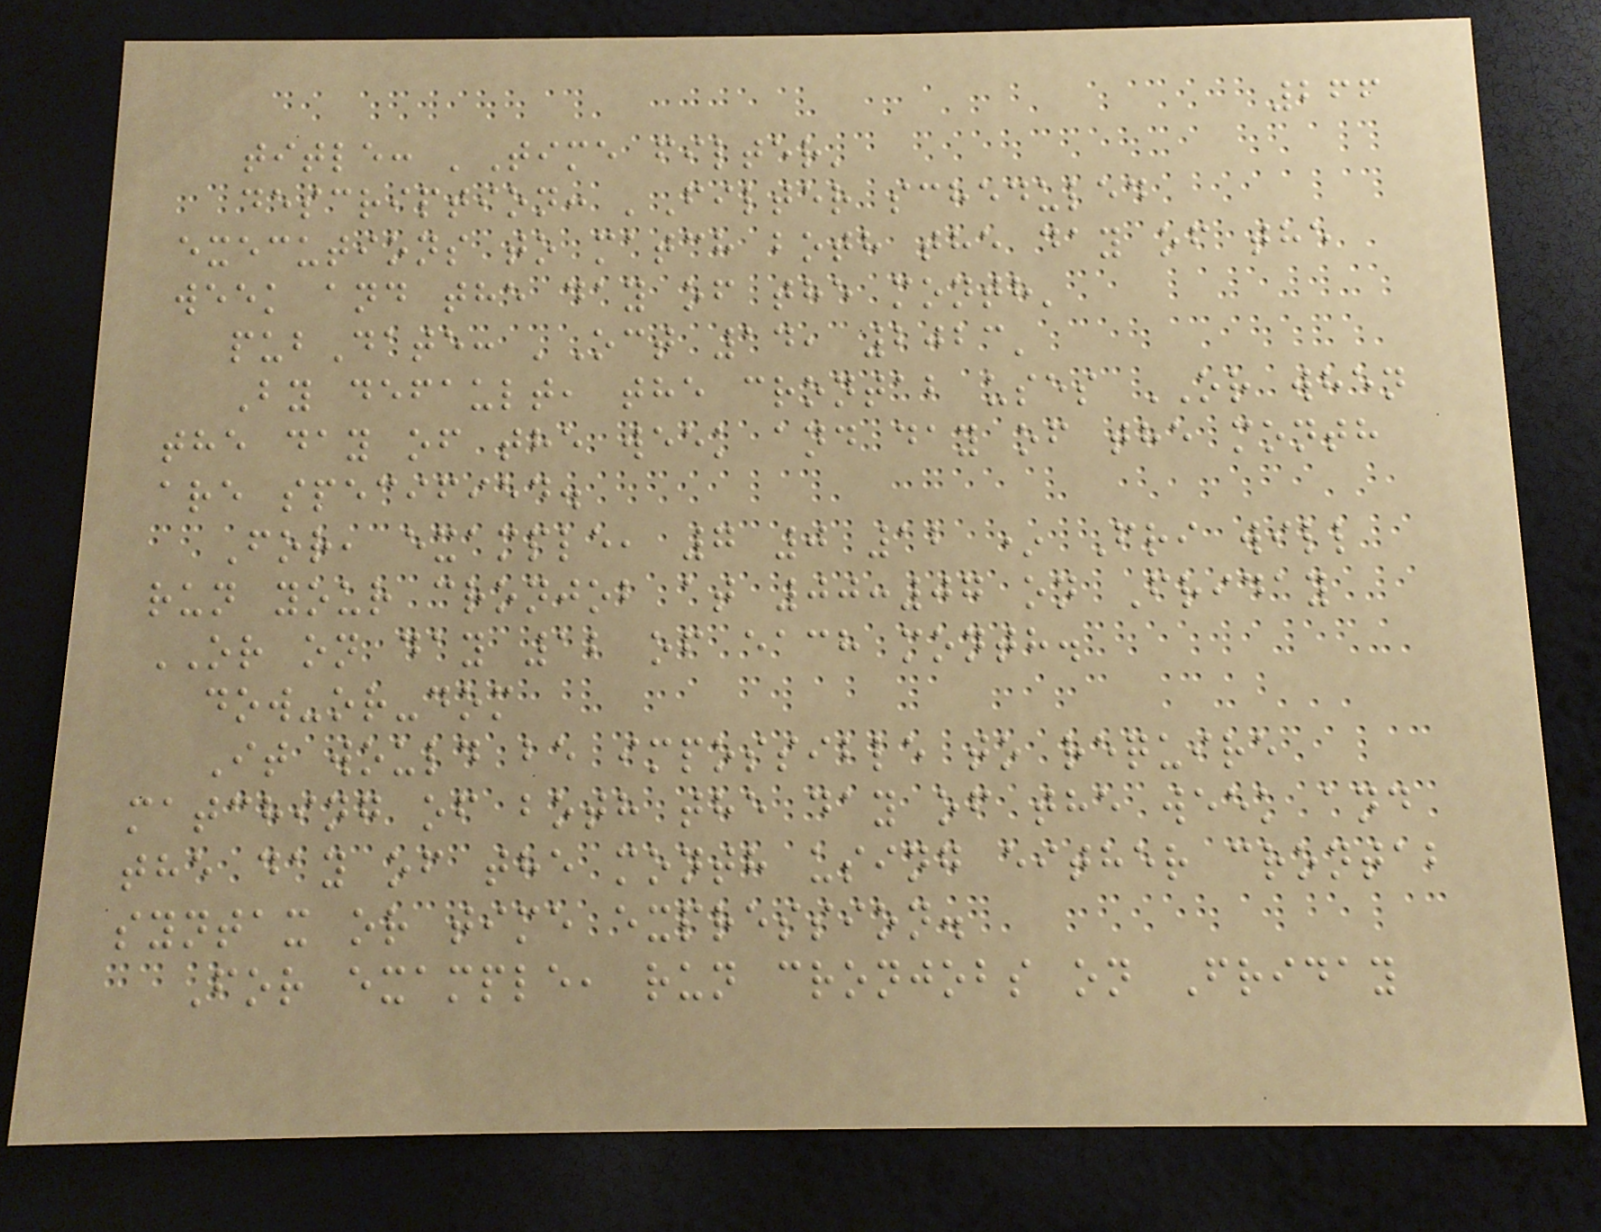266
title: 'Time filter'
description: 'Filter scheduled
executions to match both the day of the
week and the day of the month'
pubDate: 'Oct 14, 2023'
By default, the crontab uses OR when
the day of the week and day of the month
are specified.
For, example, 7 0 12 * Fri will
run your cronjob at 00:07 on Friday
OR on day 12 of each month.
dow-or-dom
It would be impossible to require
matching of both the day of the week and
the day of the month using either crontab
syntax or time expression.
For example, run cronjobs on Friday
